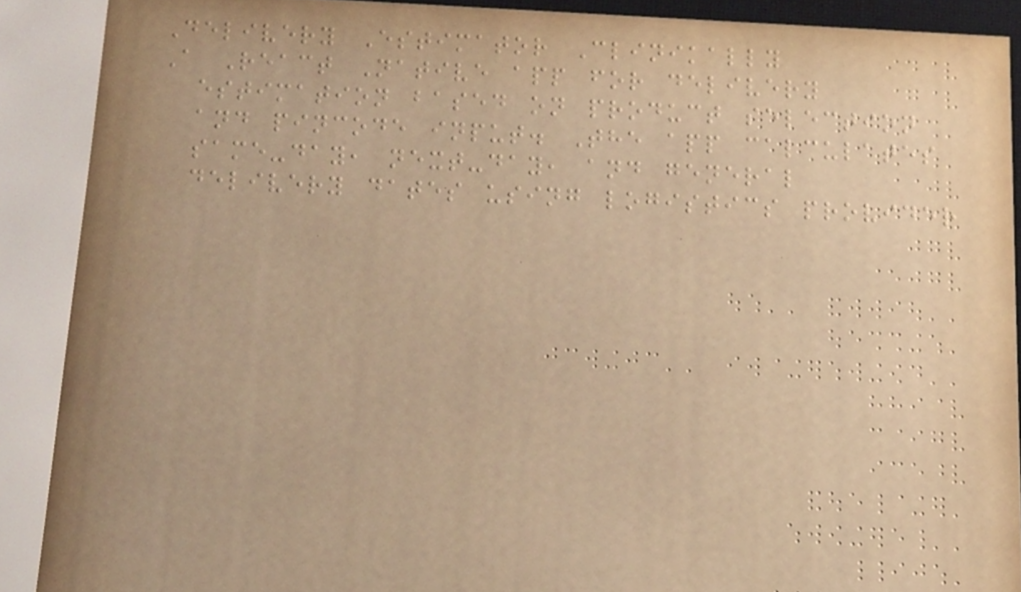Delivery Estimator Clinikally
A React Native app for delivery
estimation based on product selection
and pincode input. The app calculates
same-day, next-day, and general
delivery dates using logistics provider
